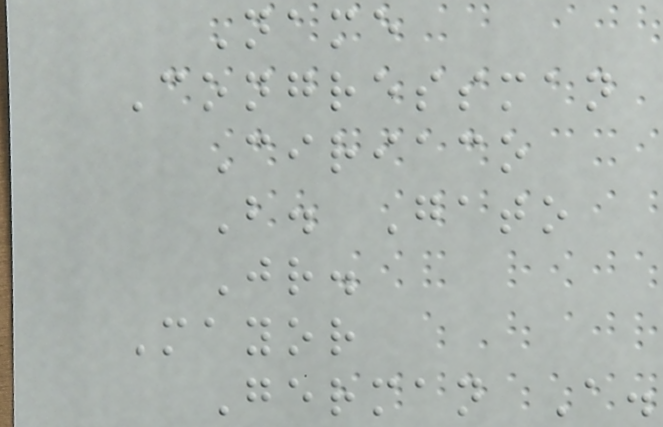Name
Congressman
Ciriaco
B. Gato
Jr.
Mayor
German A.
